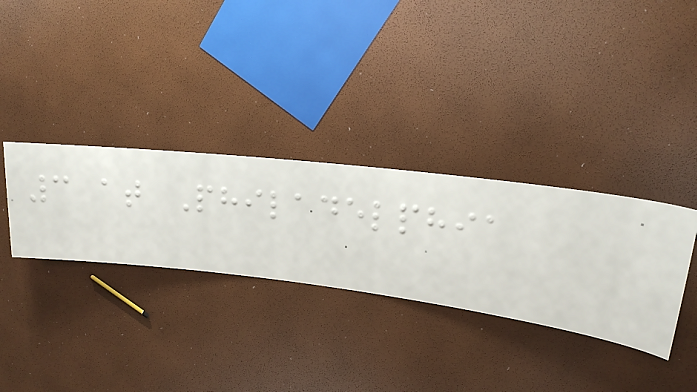3 at Philadelphia
